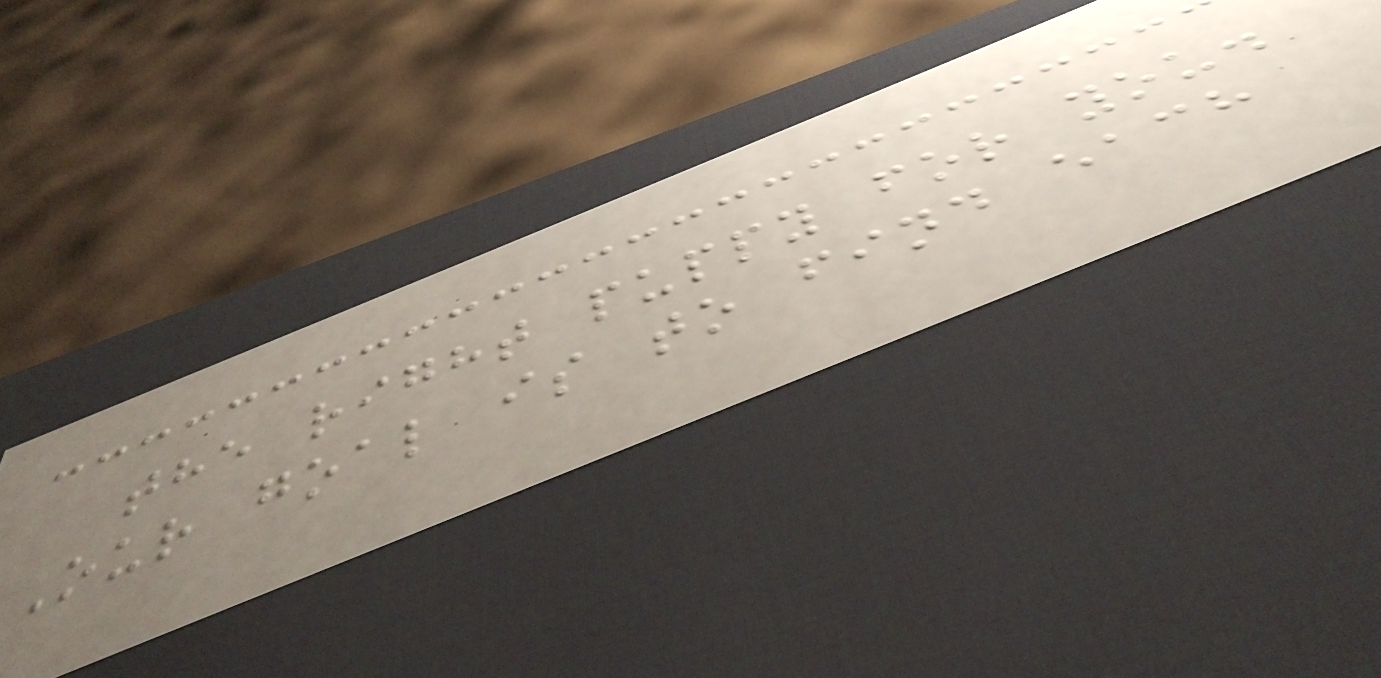the right puppy for you.
Our goal is to find each
